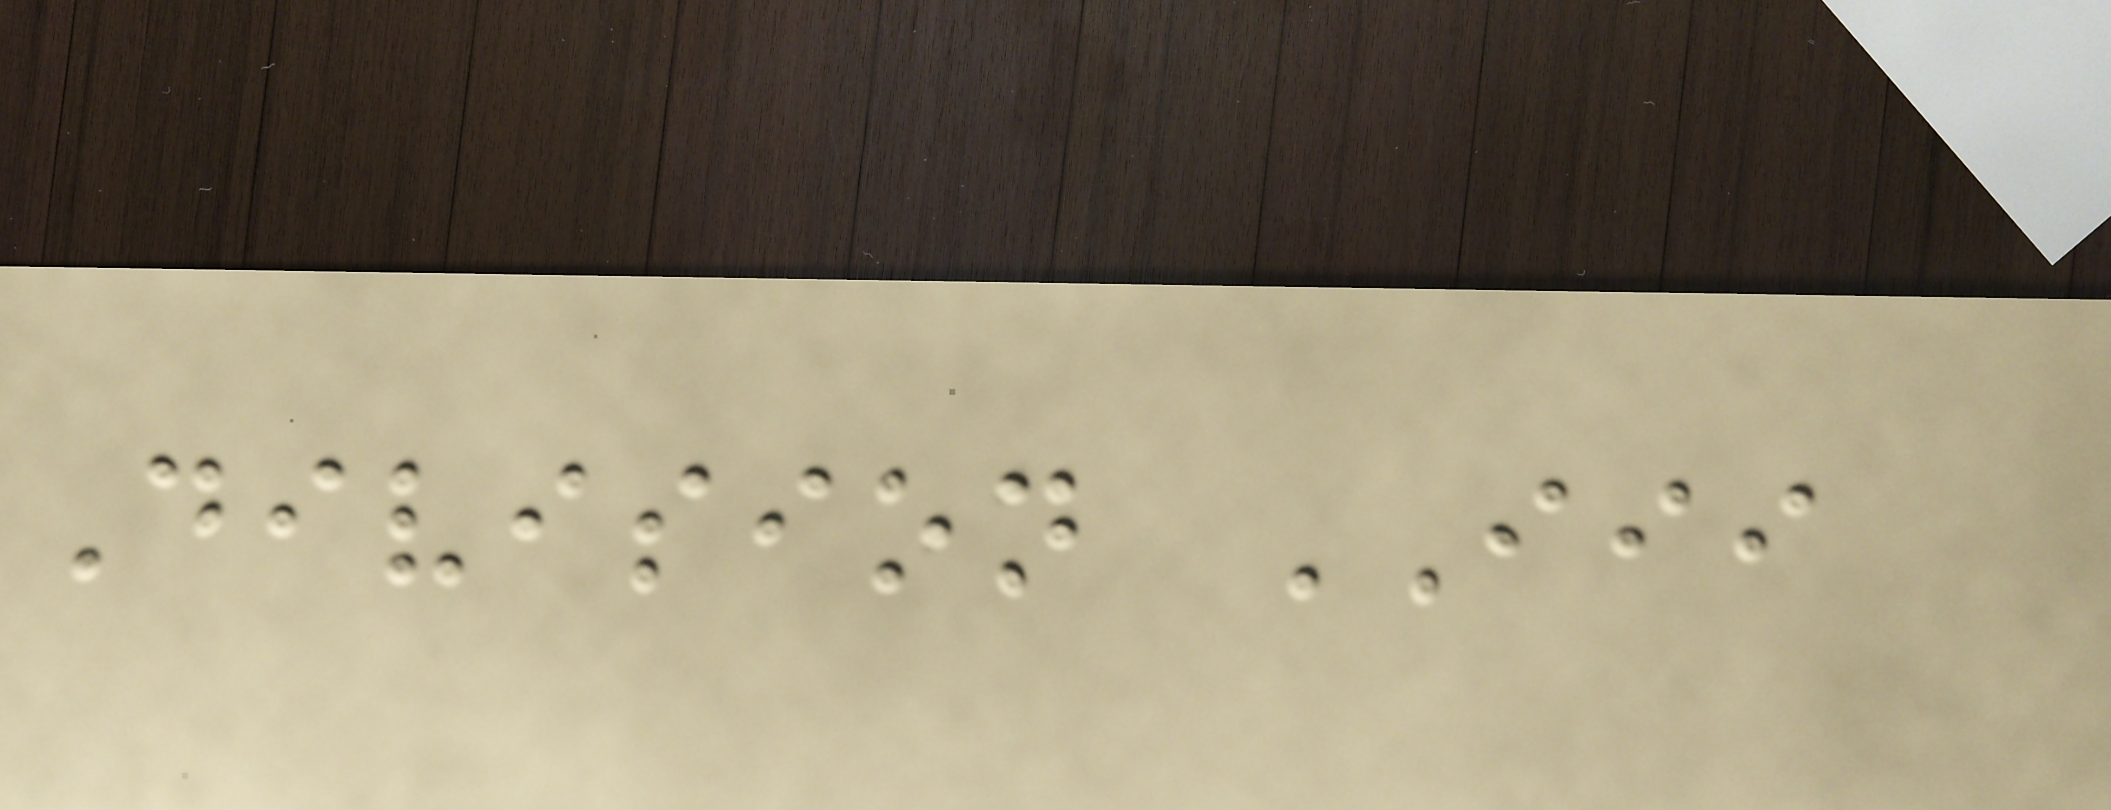Division III
